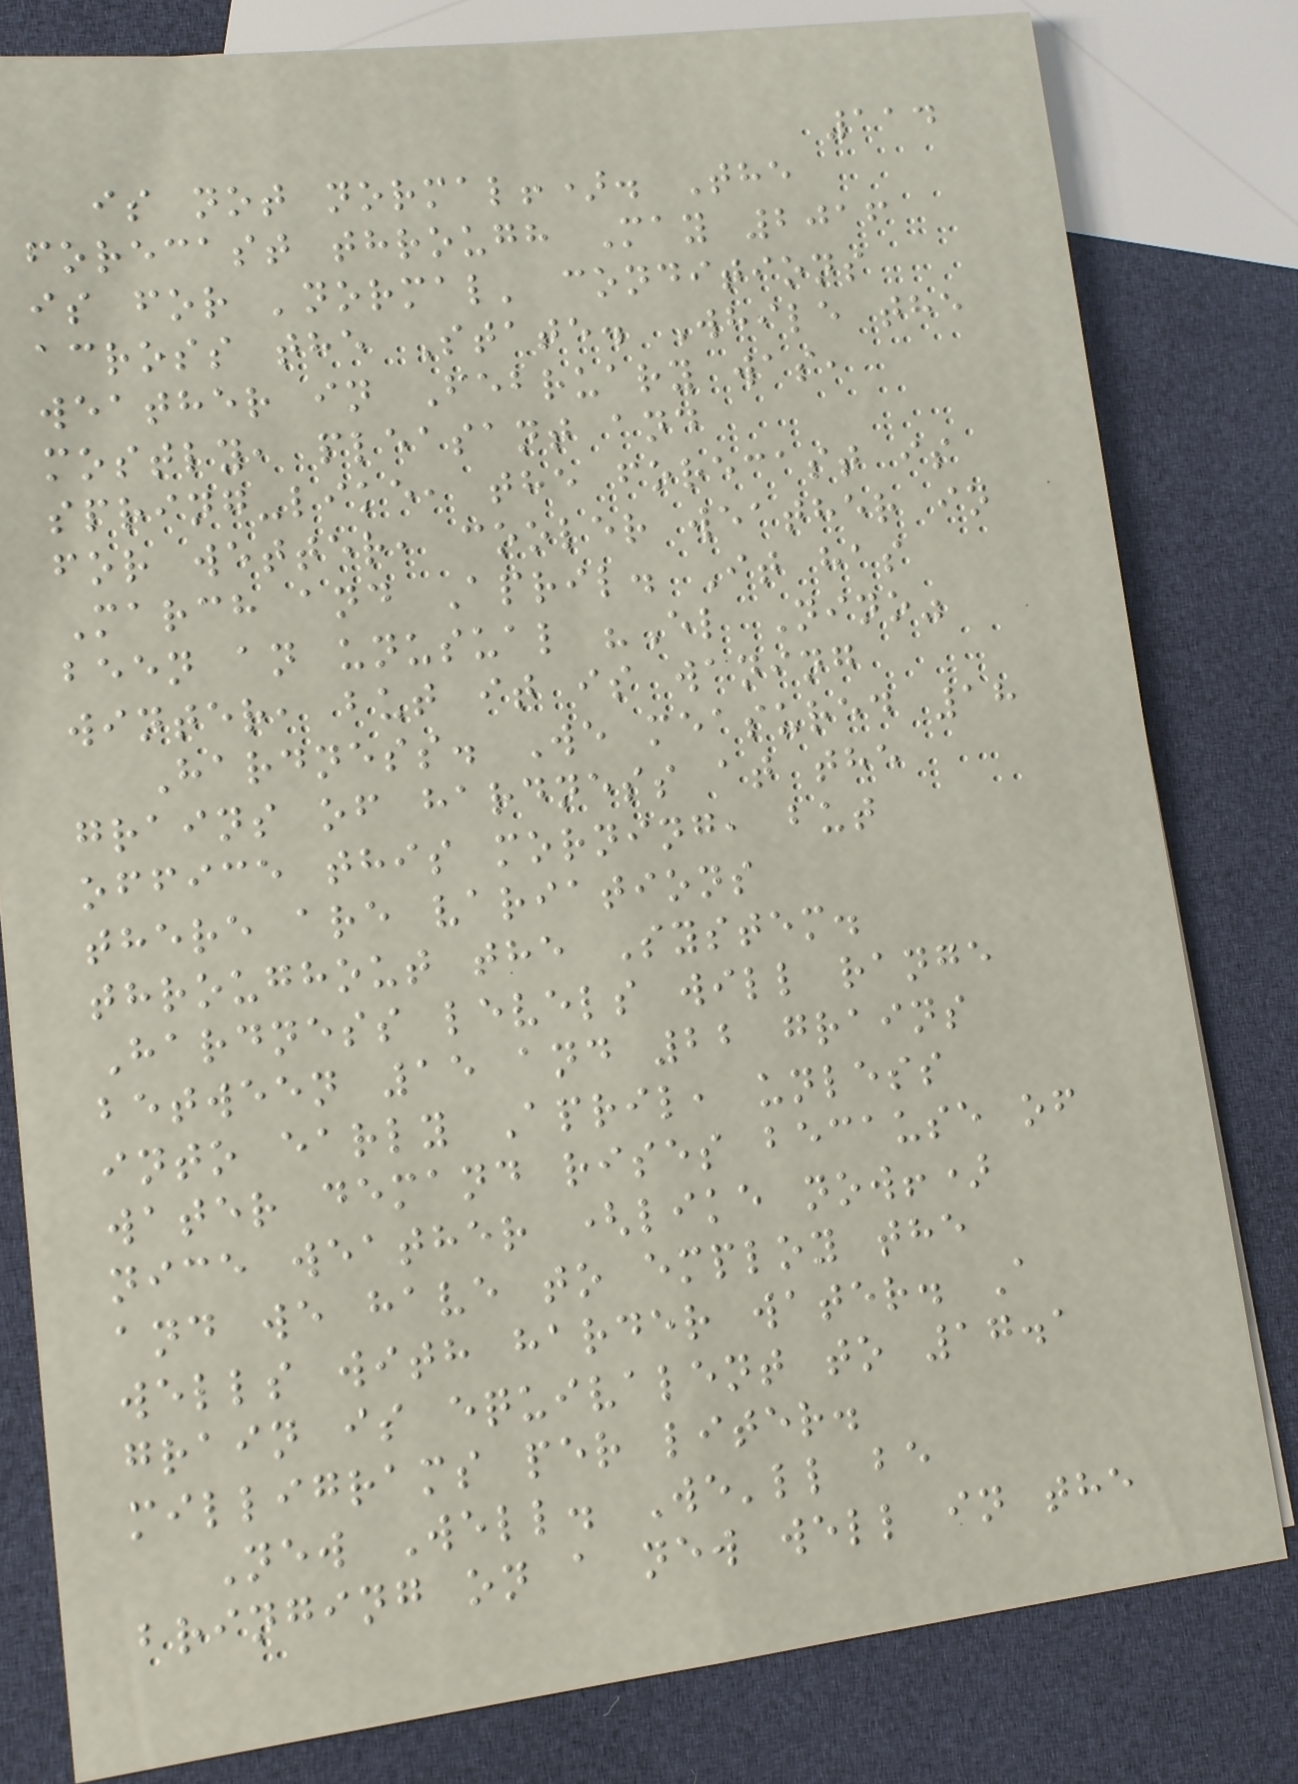114
is not normal!). The
forecast through May 2016
is for 'normal' conditions
across the State. While the
weather in February was,
mostly, pleasant and
spring-like, the forecast is
for wetter, cooler weather in
March and April. It has
been an unusual "El Nino"
winter, but it is waning
Hardness. We measured 18
grains of hardness at the
office this morning, but
there are variations
throughout the System.
Hardness levels will range
between 15 and 22 grains
into early April, unless
water demand rises because of
nice weather (like now!)
and we have to employ the
wells with harder water. A
grain is equivalent to 17.1
milligrams per liter.
New Well. We'll be
bringing on a new well in the
